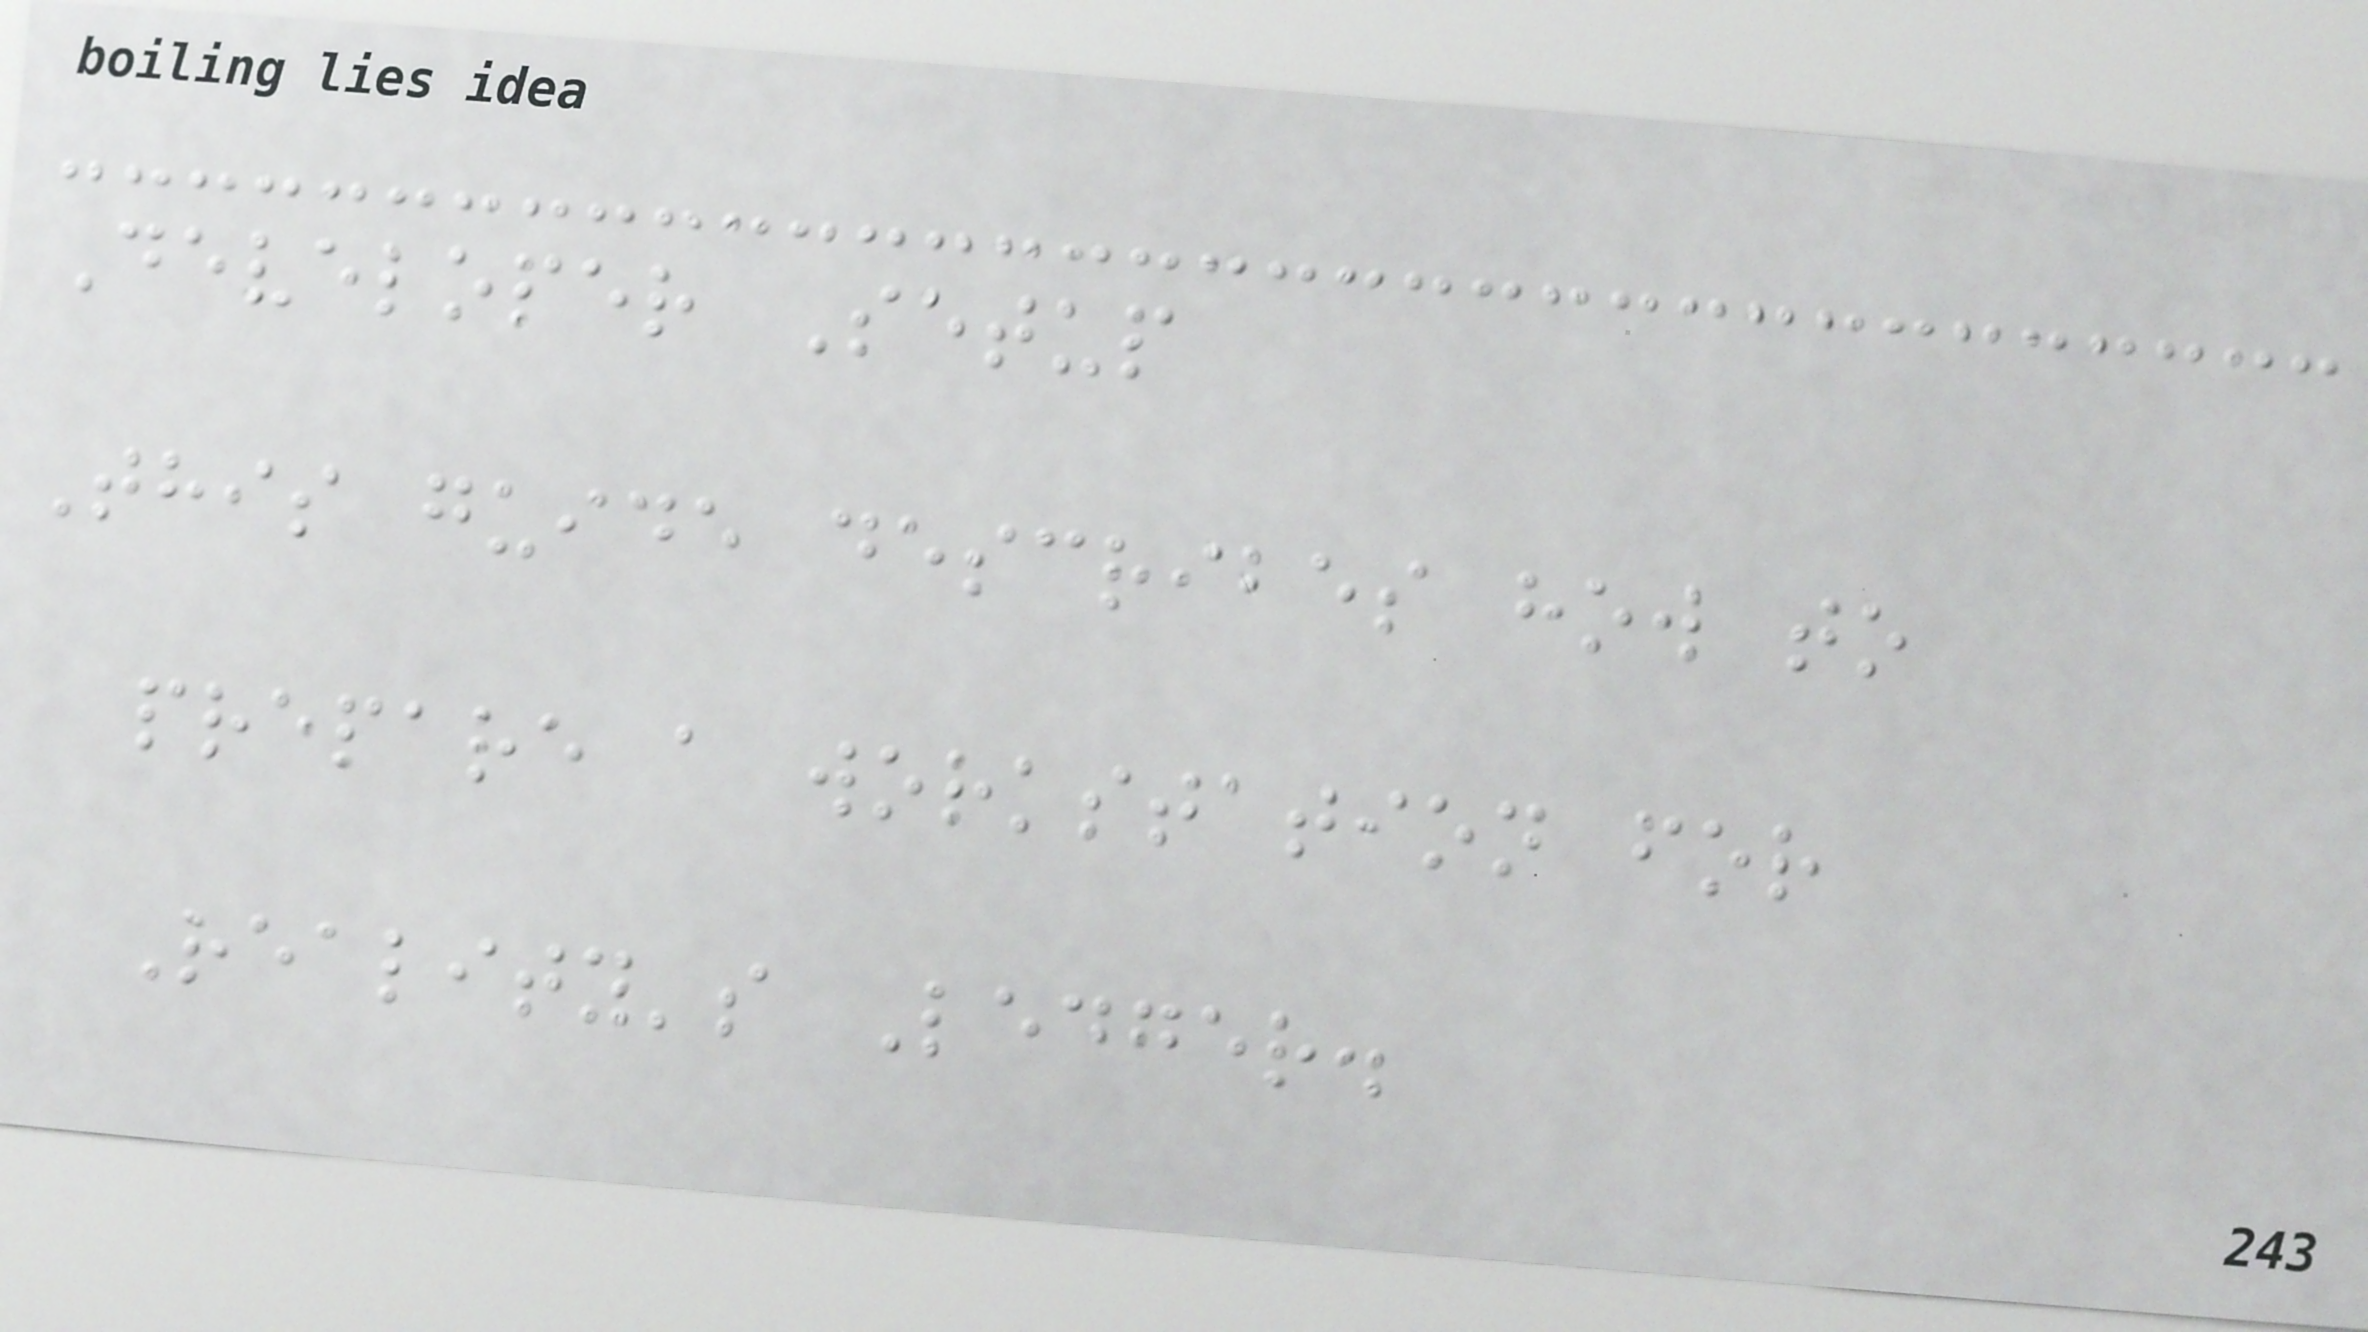Developer Setup
This guide describes how to
prepare a workstation for
Reality's Ledger.
